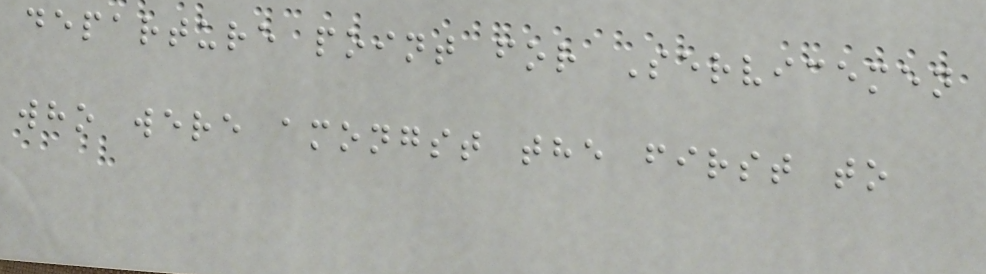departure point for Servicemen
who were amongst the first to
